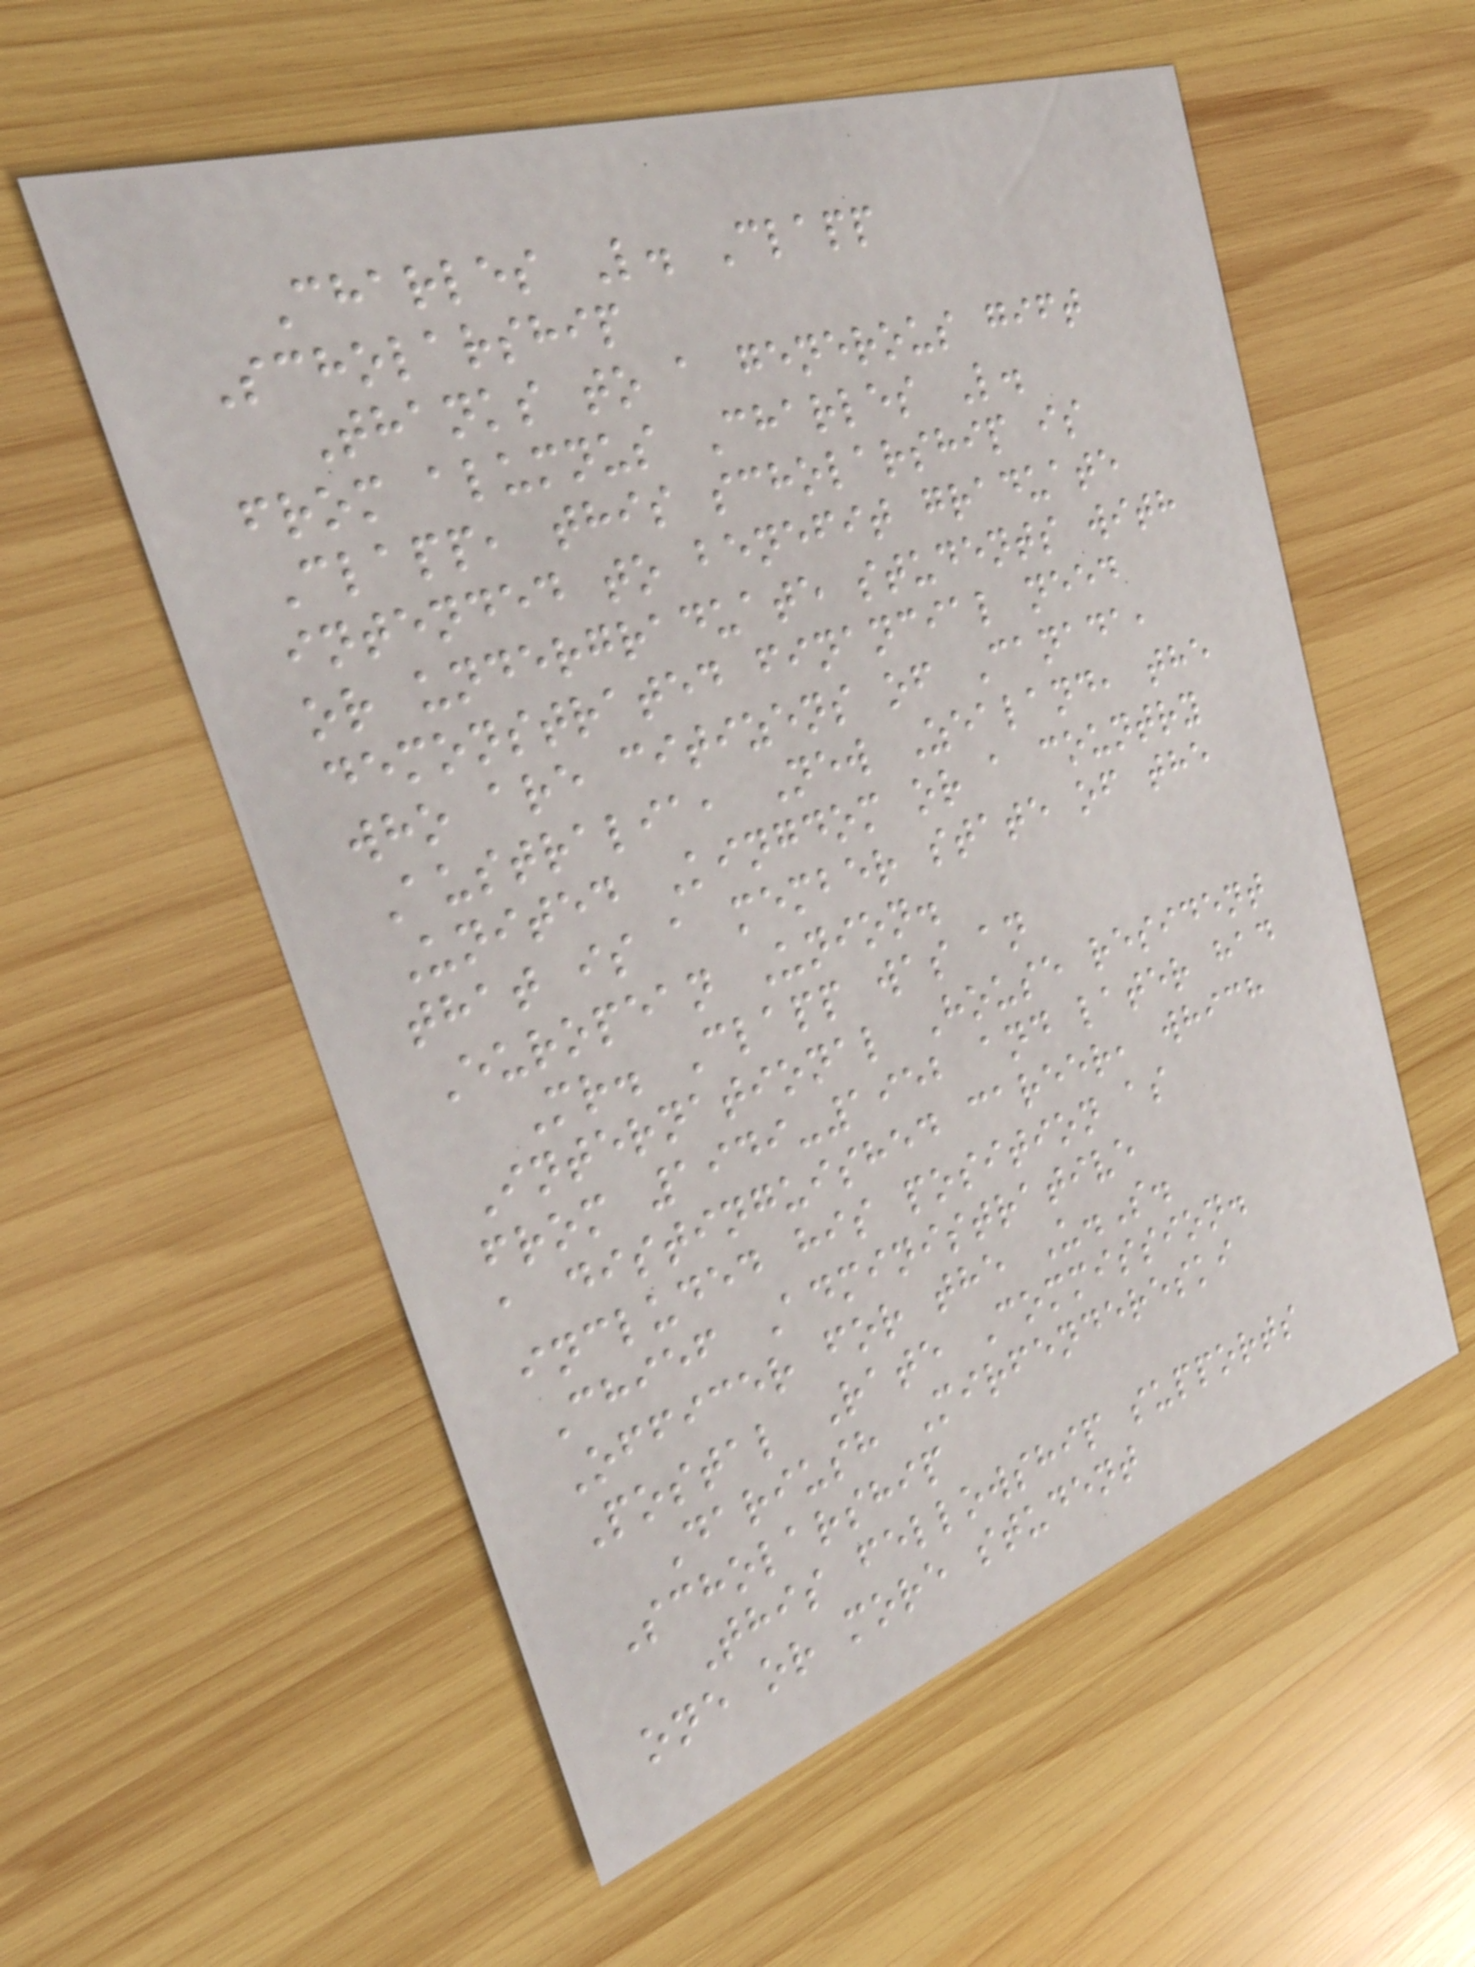Charles L. Clapp
Scholarship
Thanks to a generous gift
from alumnus Charles L.
Clapp, this scholarship is
intended to benefit graduate
or undergraduate students with
demonstrated financial need
who are citizens of Canada,
Australia, New Zealand, the
United Kingdom or a country
that is a member state of the
European Union.
Mr. Clapp was an
International House resident
from 1949-1952 and later had
a distinguished career, which
included his position as
Chief Administrative
Officer for the U.S.
Postal Rate Commission.
Dariush Mirfendereski
Scholarship
This fellowship supports
one or more student
